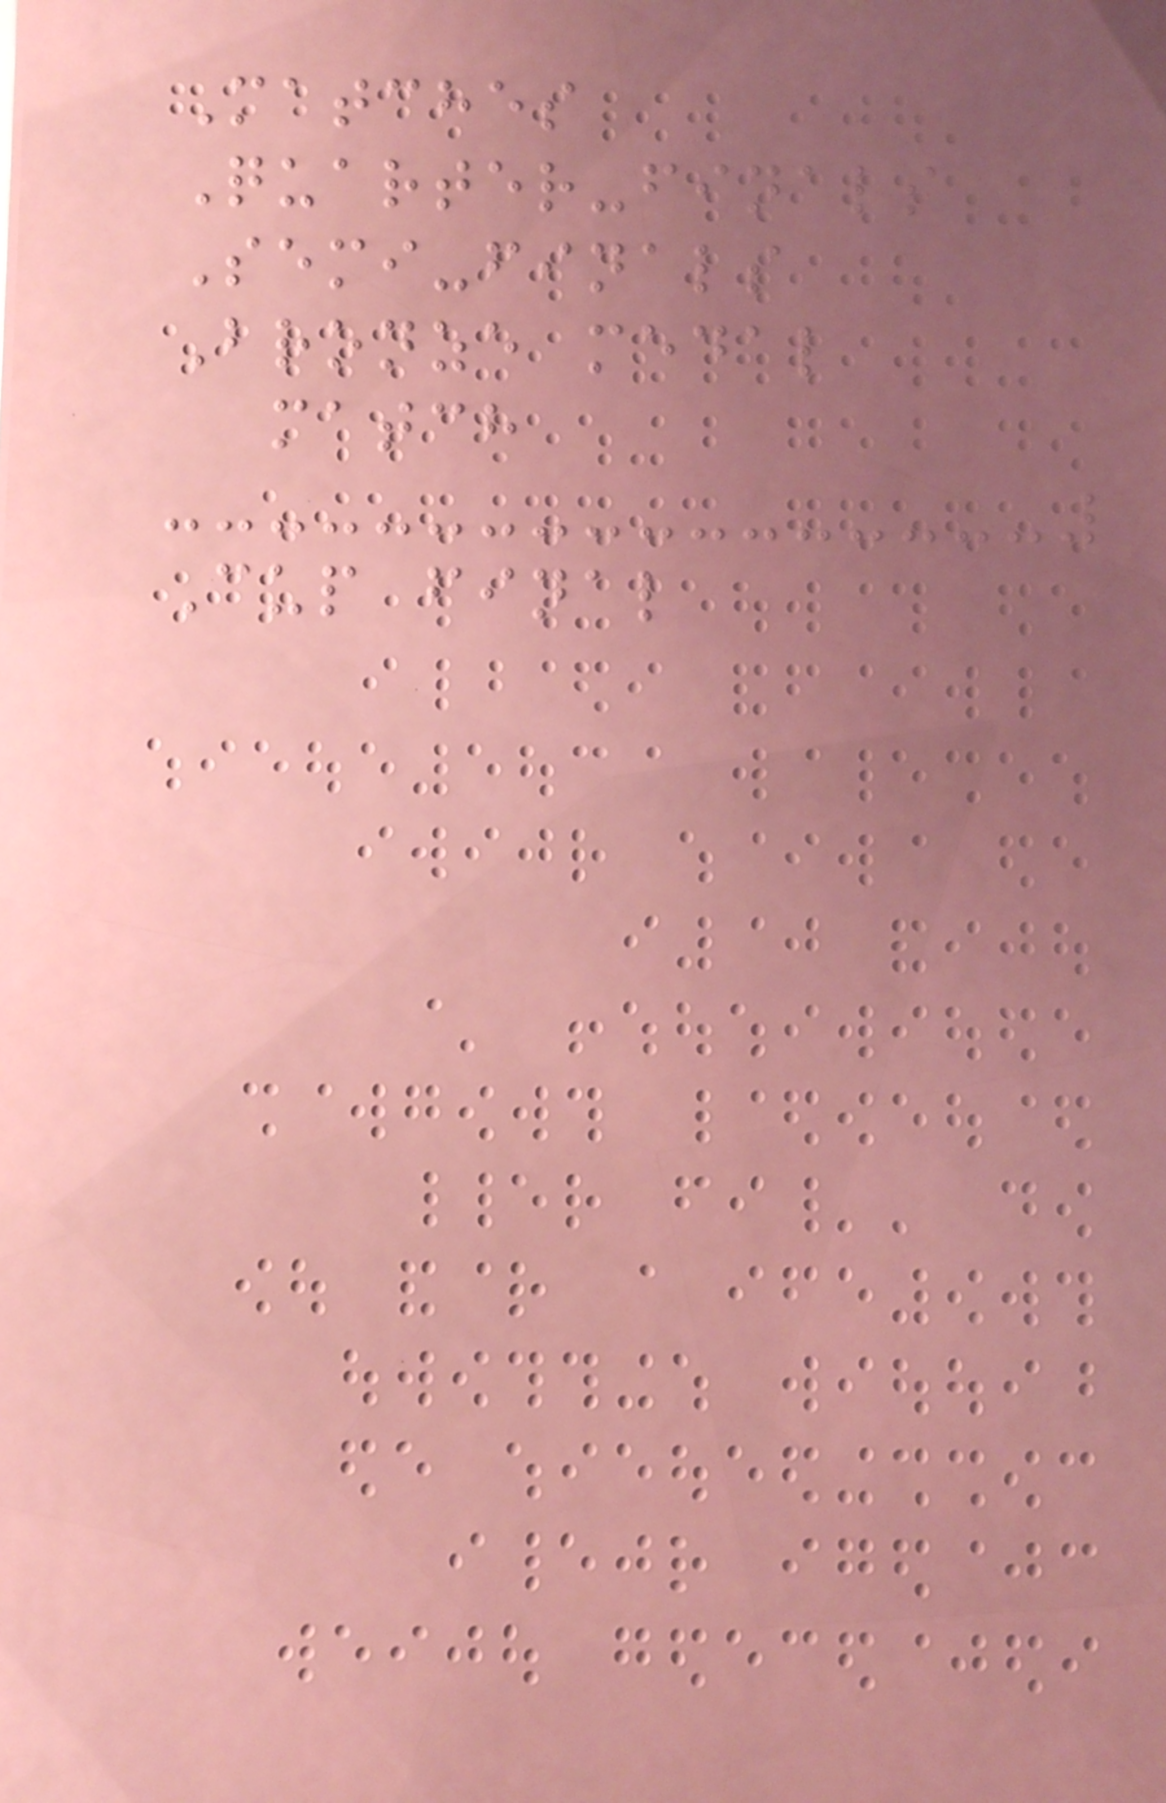Matches
Quarter-finals
Semi-finals
Bronze medal
match
Cup final
